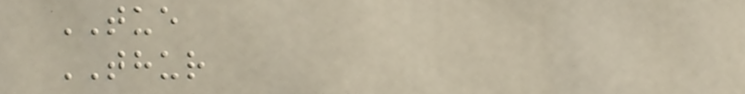TUE
THUR
